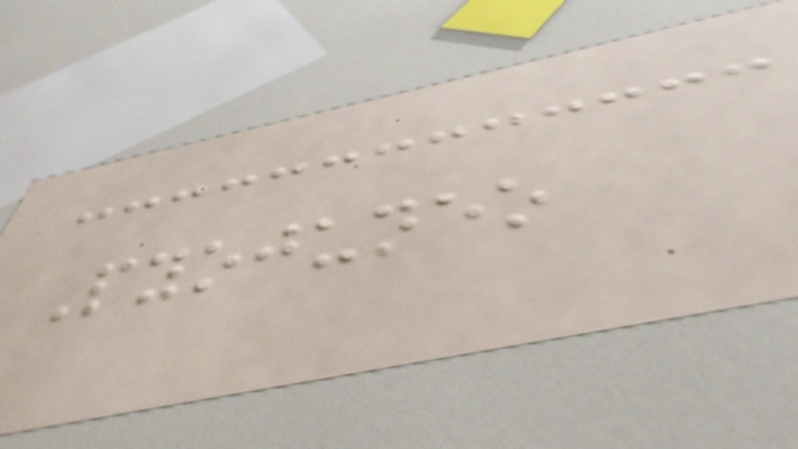Pyojuneo
